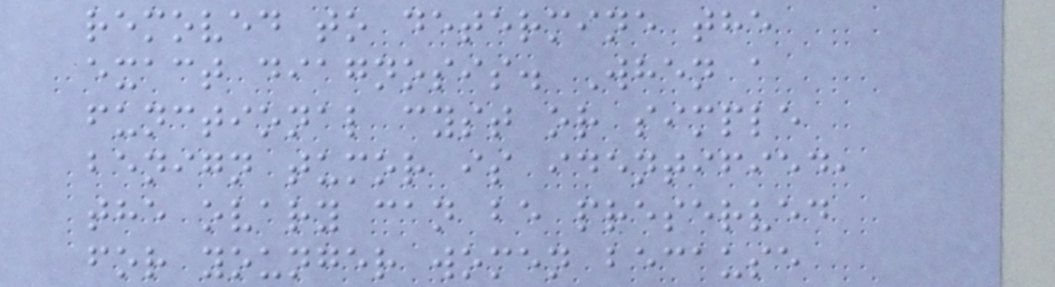removed to determine the
exact diagnosis. When a
functional cyst or simple
benign tumor is identified,
the ovary can be preserved
for younger women because
